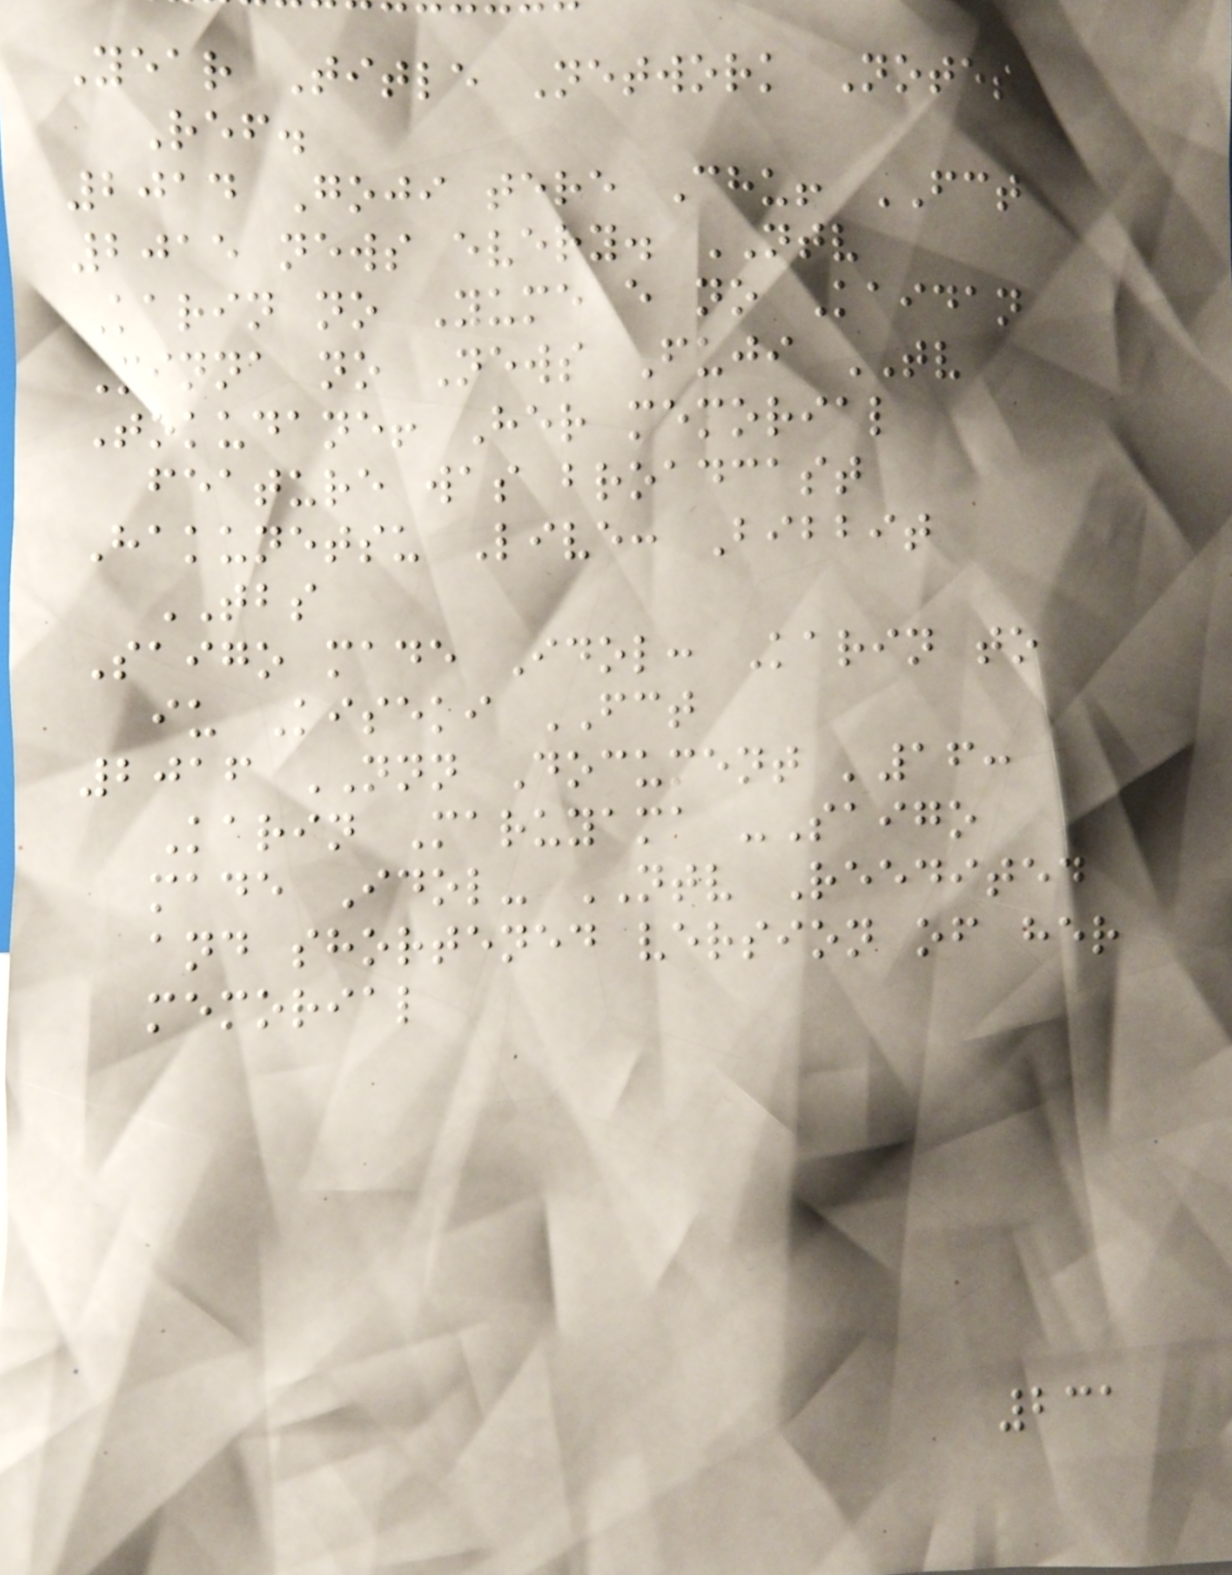Year Title Network Notes
Ref.
2014 Goji tere Chu! FCT
2015 news every. NTV
Karin no Yume e no Kaidan
Minna no News Fuji TV
Tokudane! Her memorial
feature was broadcast
Hakunetsu Live: Bibbit
TBS
Saigo made Idol: Karin to
iu Kiseki FCT
2016 NNN Document '16:
Karin Maruyama -Saigo
made Idol- NTV Reedited
and shortened version of her
memorial
231
